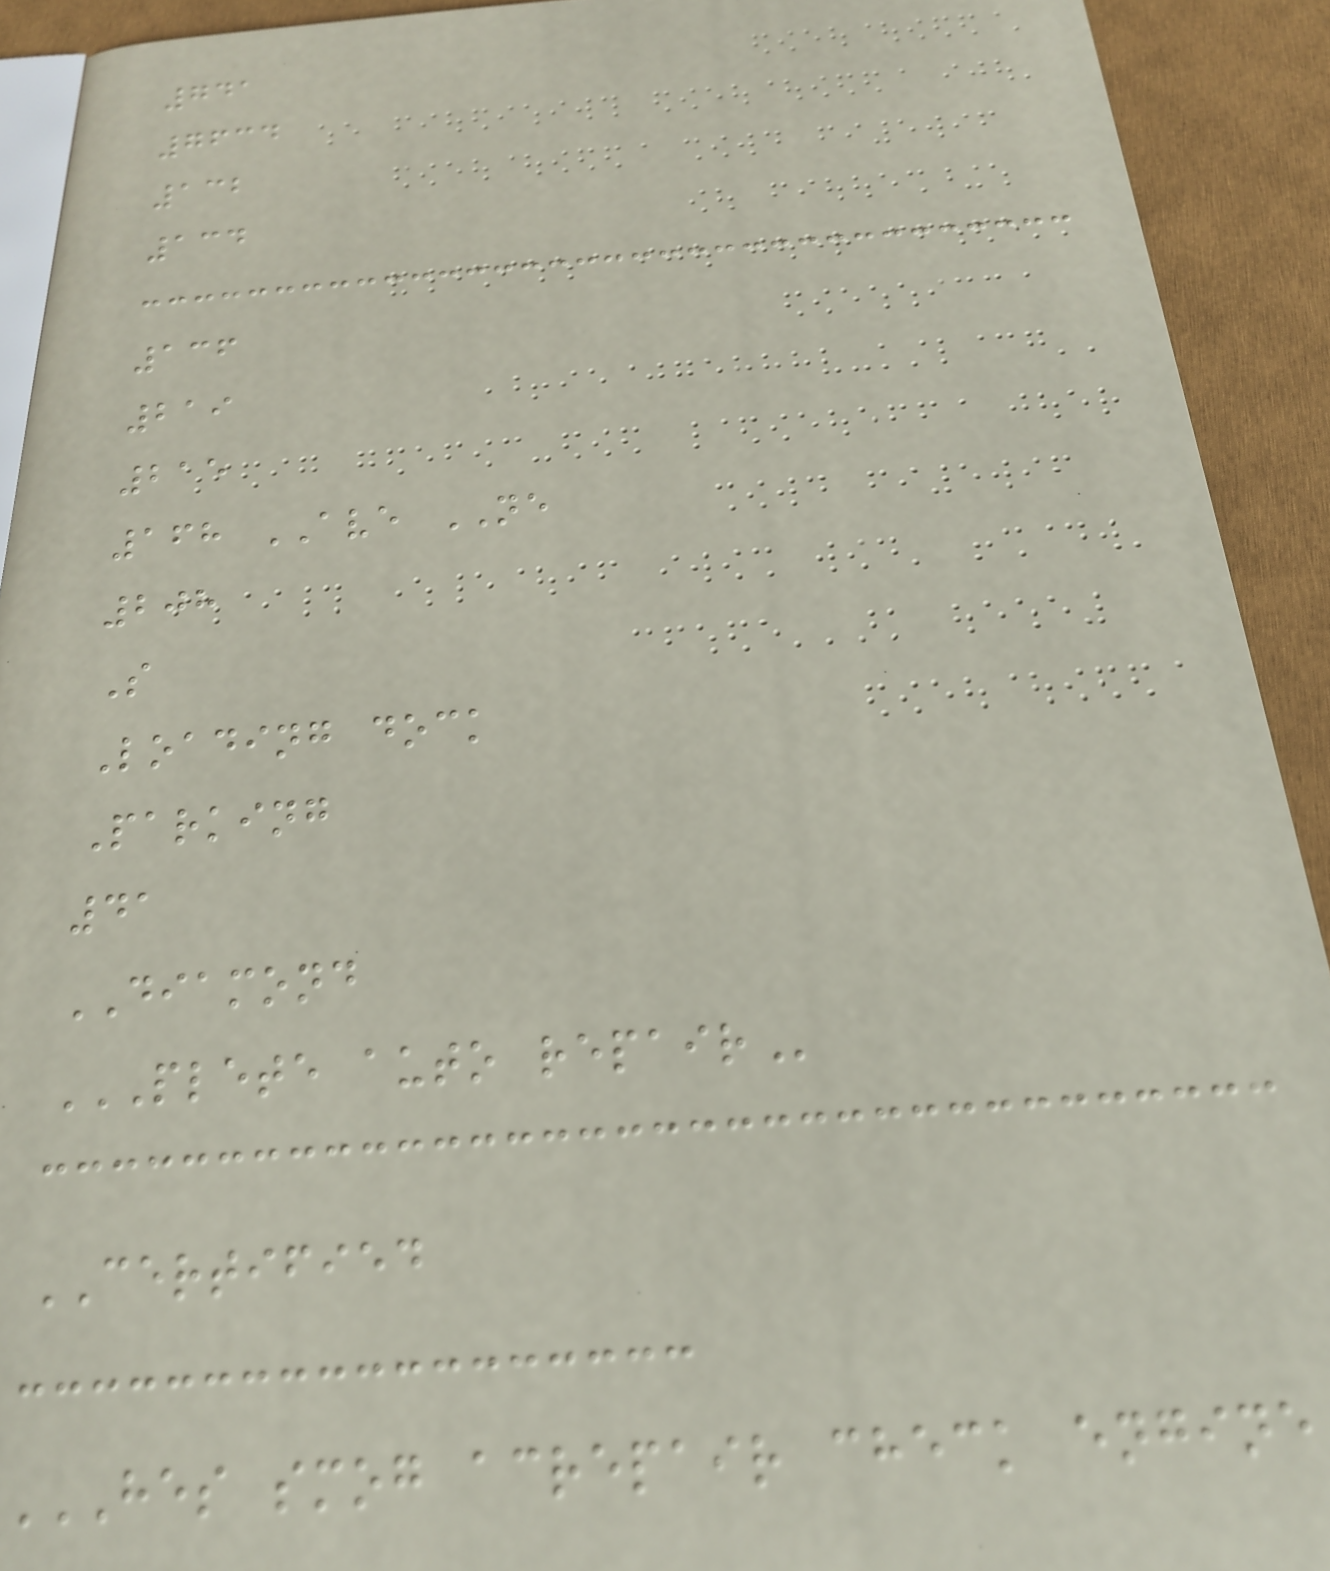741
7634
132
134
136
219
215
168 AVE NE
208
S
Loading dock
Parking
41
DIAMOND
PLETE AUTO REPAIR
CERTIFIED
HES SMOG ACREPAIR CHECK ENGINE
